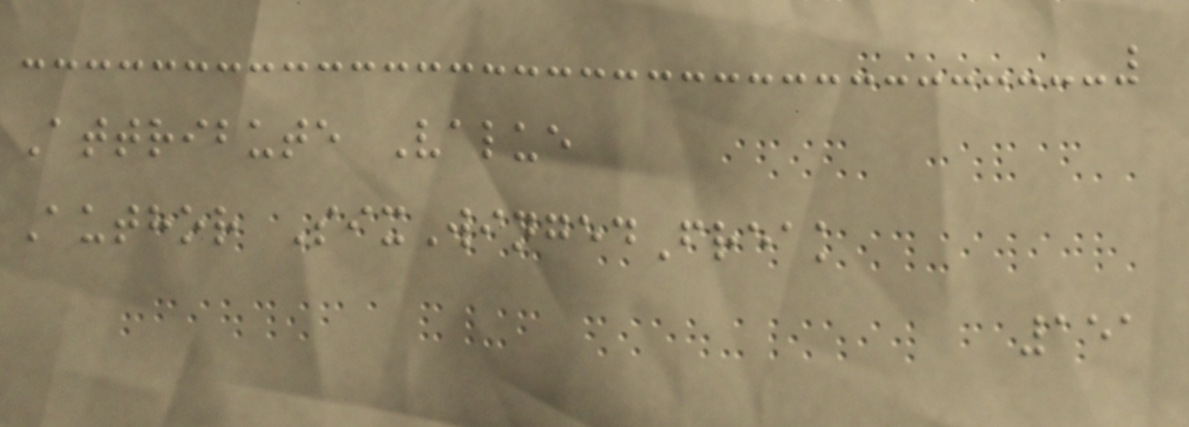Attribute Value
Author SixWingedFreak
151
